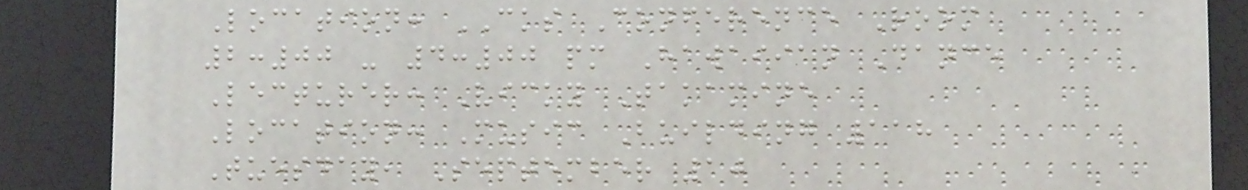Location: CKS Conference Room
2:00 - 4:00 pm Hawaiian Dance
Lecturer: Vicky Takamine
Location: Music Building 118
Tuesday, September 10
